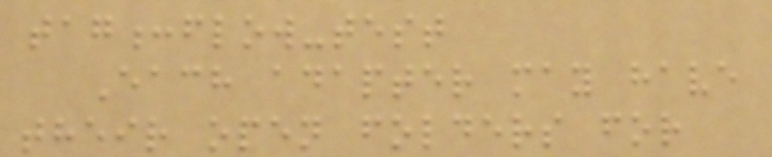tag:flow-test
Each adapter may have
their open folders for
